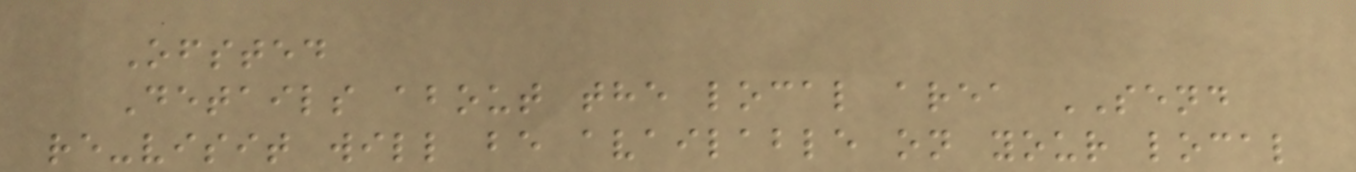Ofsted
Details about the local area SEND
re-visit will be available on your local
